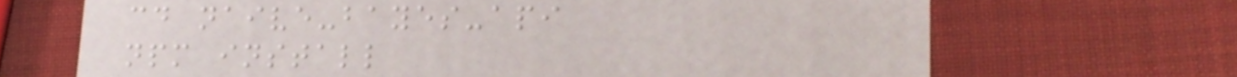cd naive-bayes-api
npm install
